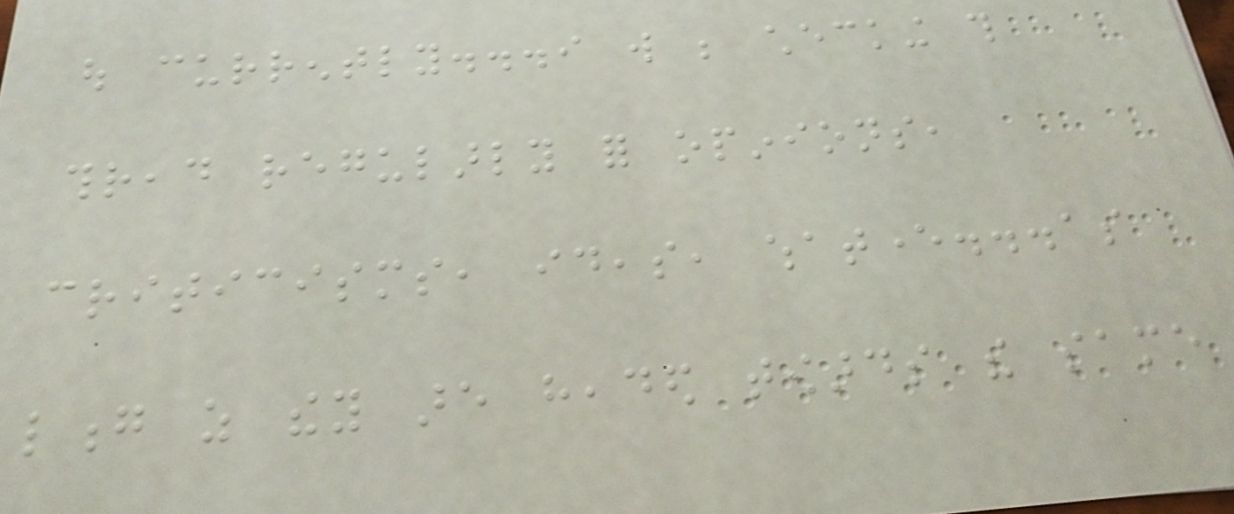out currently...i will be checking this
thread regularly for opinions,
criticisms, ideas, whatever...as
long as they are headed towards the same
